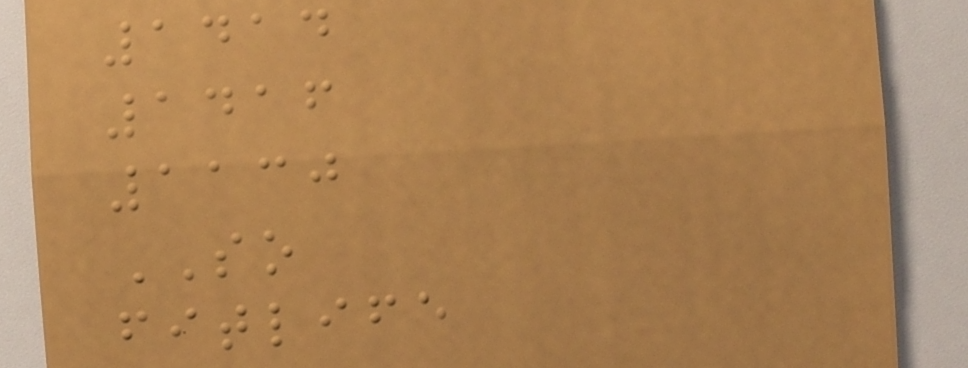1414
1416
1130
SO
fitlife
